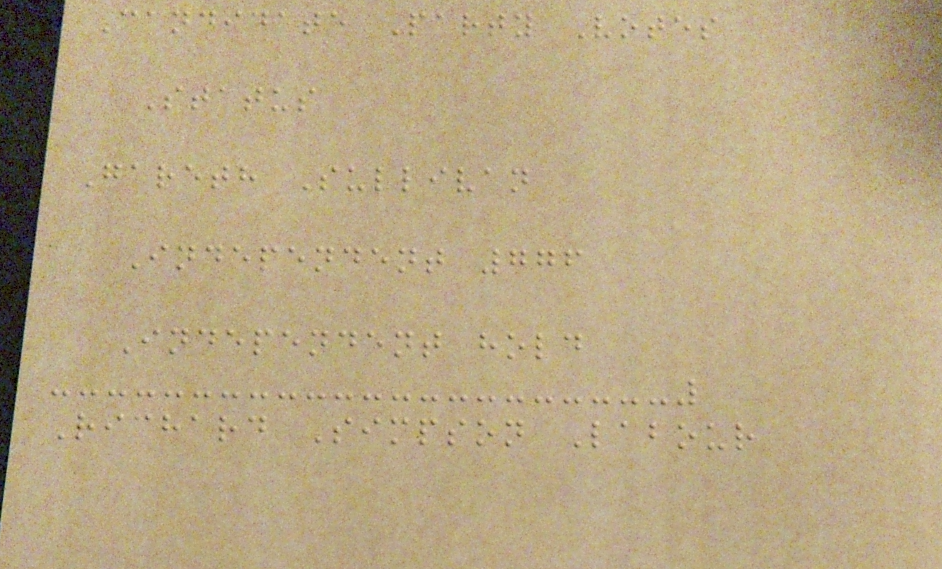Candidate Party Votes
Status
Gareth Sullivan
Independent 776
Independent hold
Richard Simpson Labour
